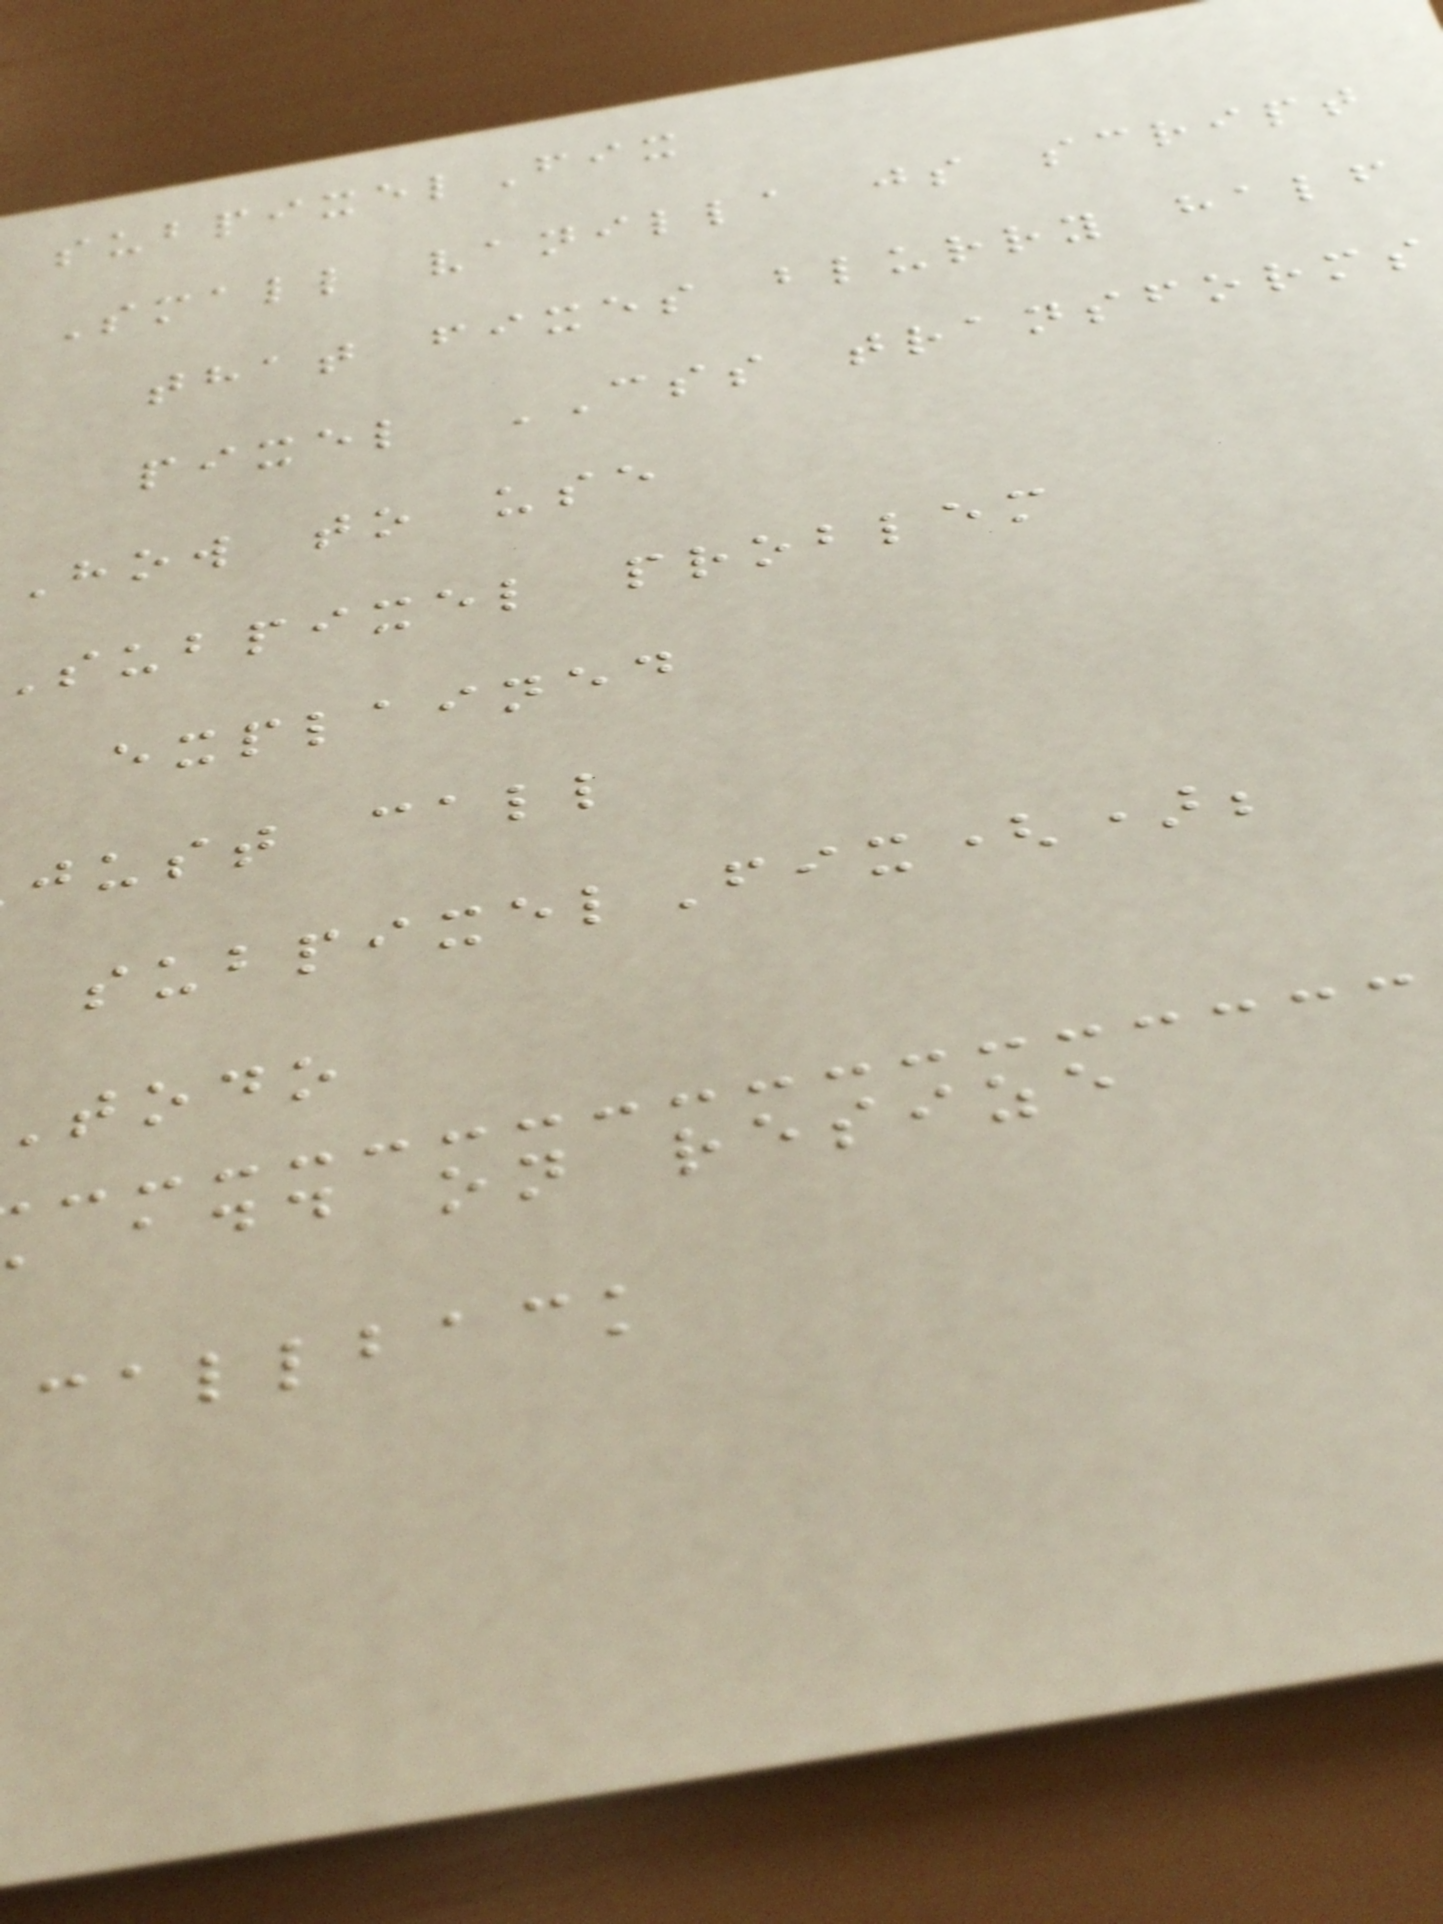subpixelFix
Small vanilla js script
that fixes blurry half
pixel CSS transforms
How to use
subpixel problem
explained
just call
subpixelFix();
todo
add on resize
callback
